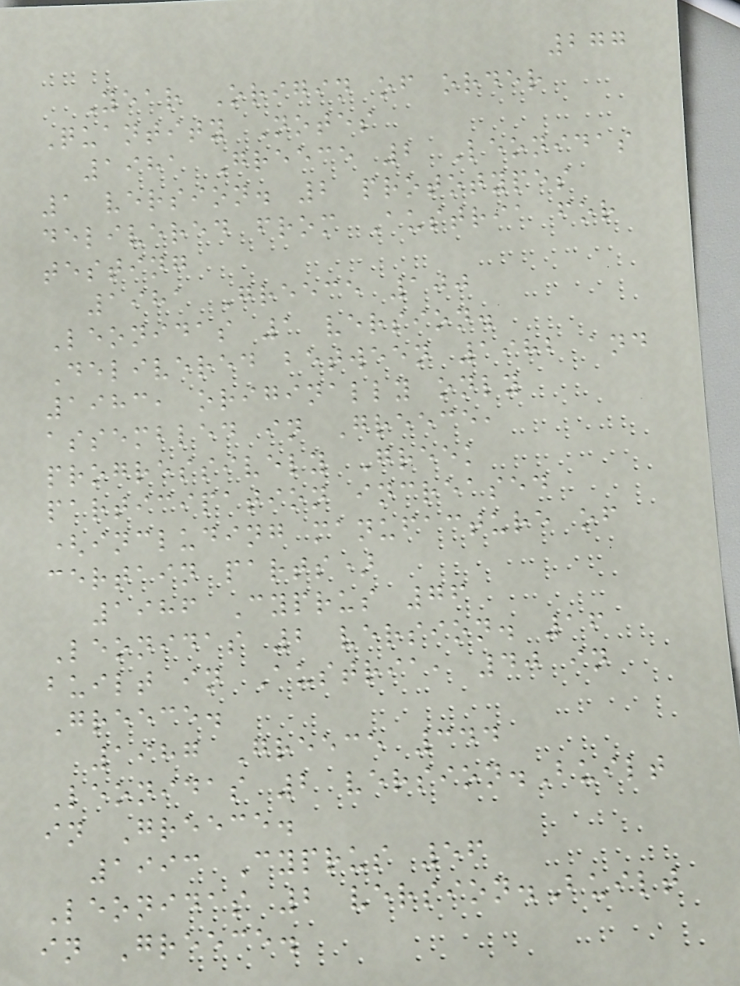277
Year Origin of order
Quantity Notes
1981 Greece 2 Leonidas
1 version. 2 prototypes
delivered from Austria for
testing
1981 Greece 100
Leonidas 1 version.
Delivered between 1982 and
1983, originally only
assembled in Greece,
progressively Greek
participation increased
(including manufacture of
certain parts)
1986 Cyprus 76
Leonidas 2 version. 16
built in Austria, 40 in
Greece.
1987 Greece 344
Leonidas 2 version.Built
in Greece.
1993 Cyprus 56
Leonidas 2 version.Built
in Greece.
